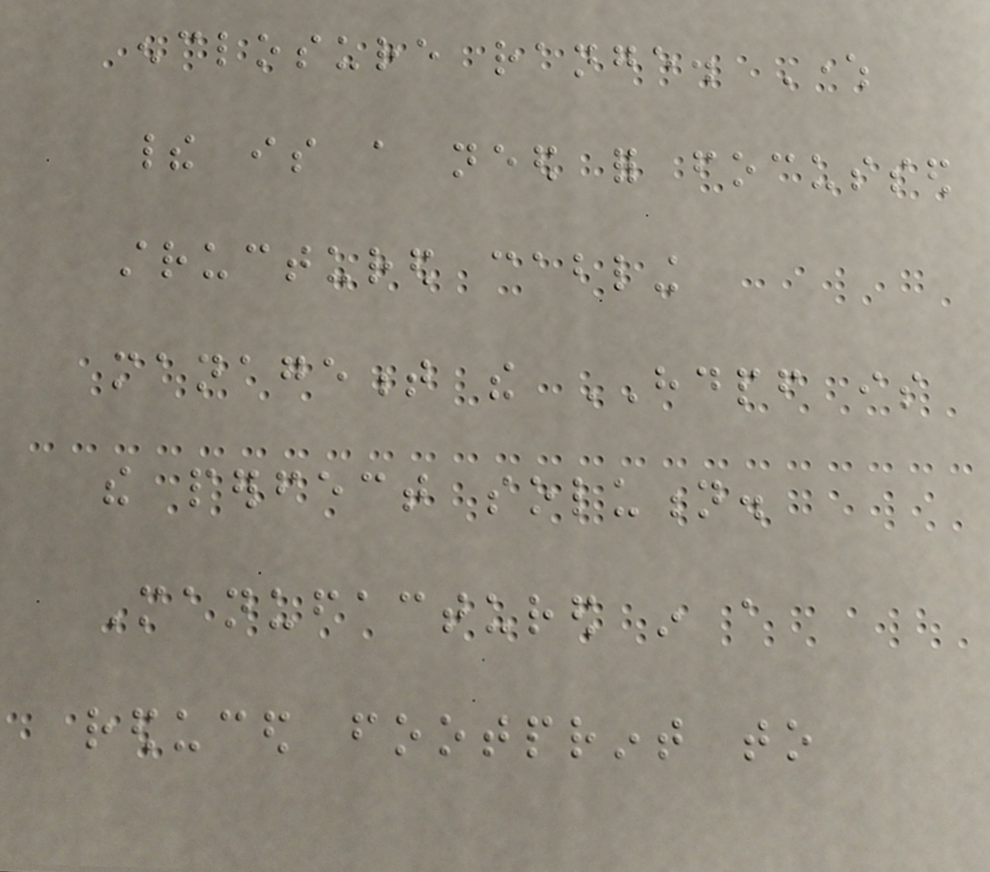enclosure range. Where
their is a need for focussed
structured cabling
management the HDPF is
the perfect solution.
Manufactured in a
reduced footprint to
